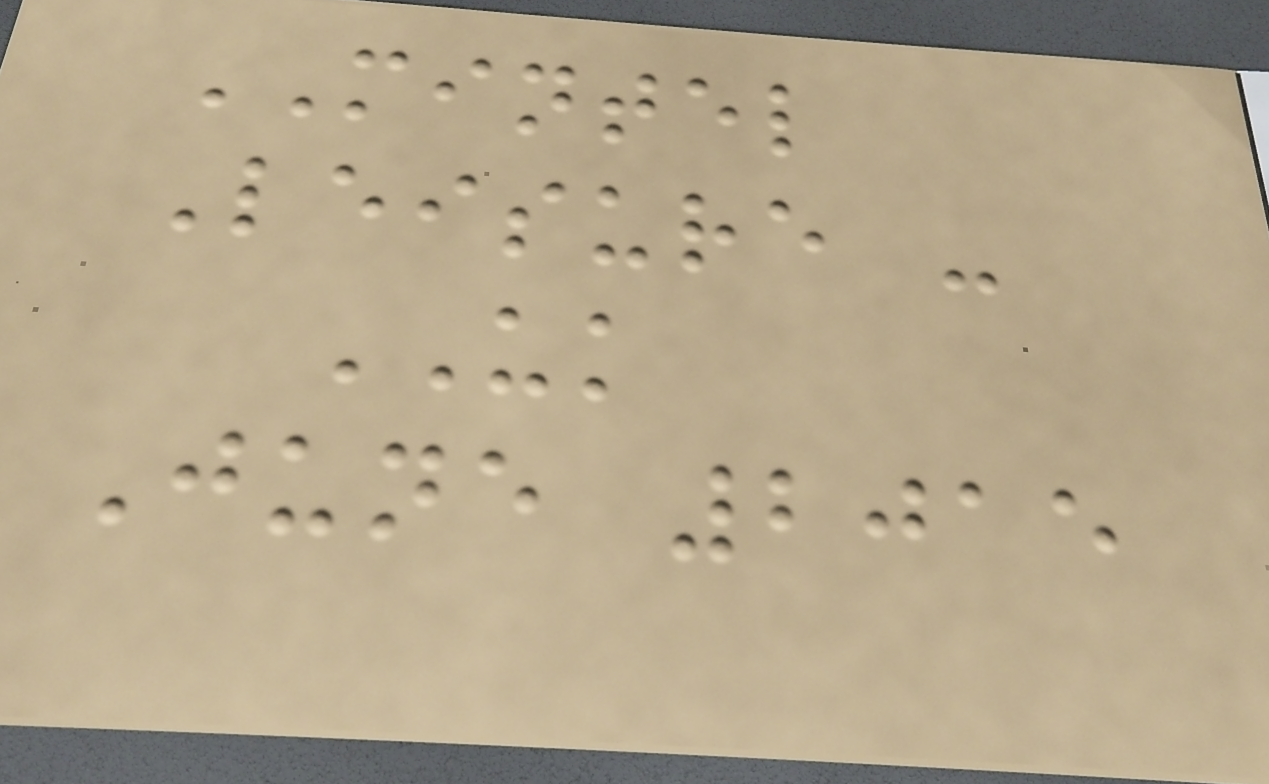MINTEL
Leisure -
UK
June 2015
